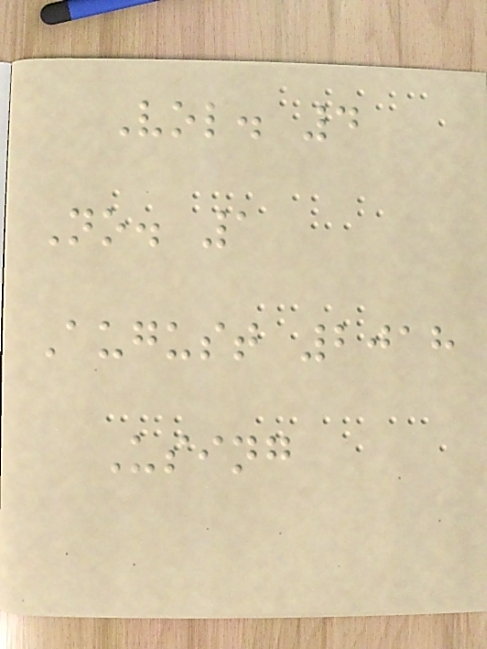Vol. 4
No. 1
August 2018
Using
